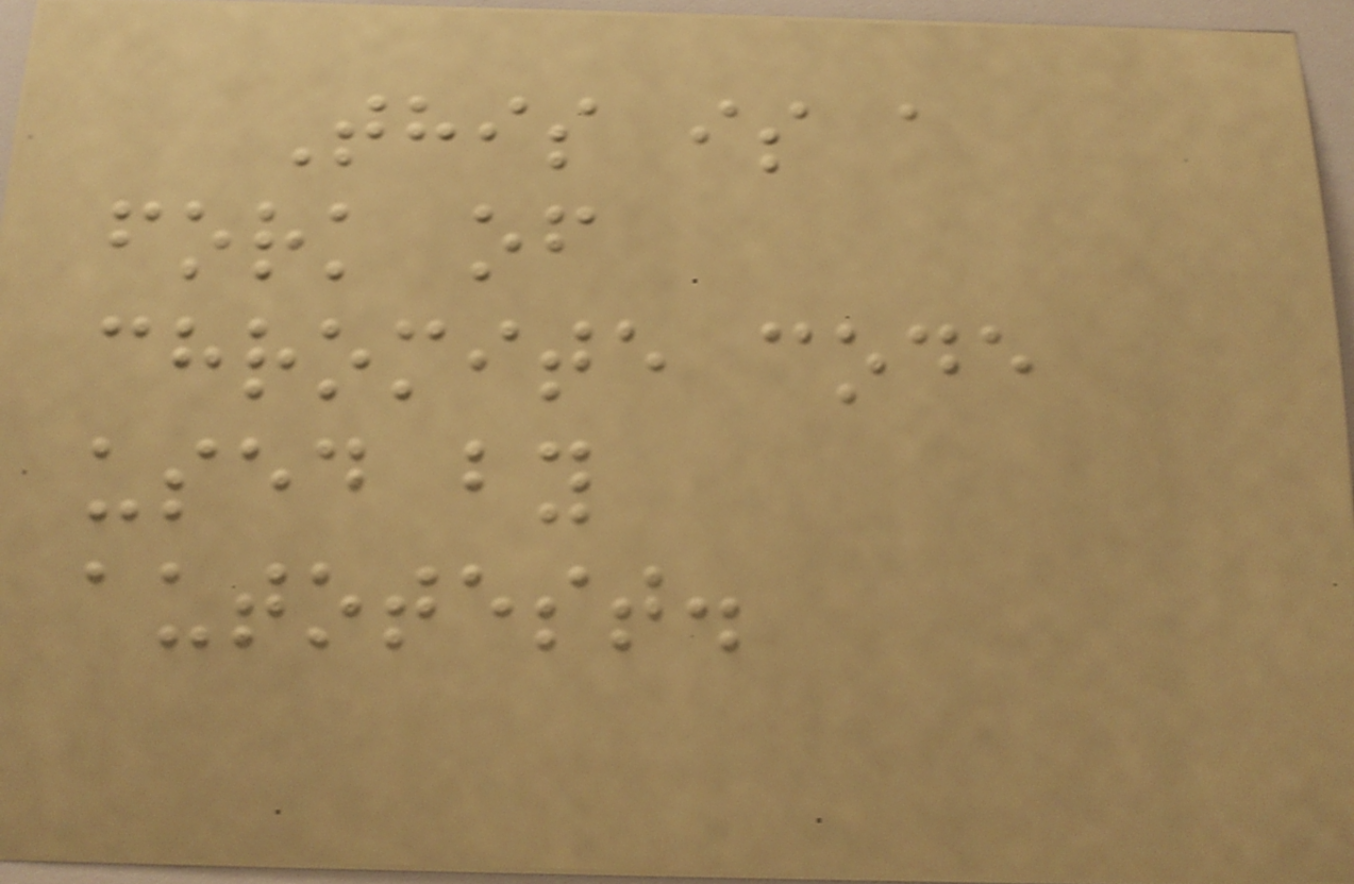This is a
fork of
chromite code
used by
autotest.
